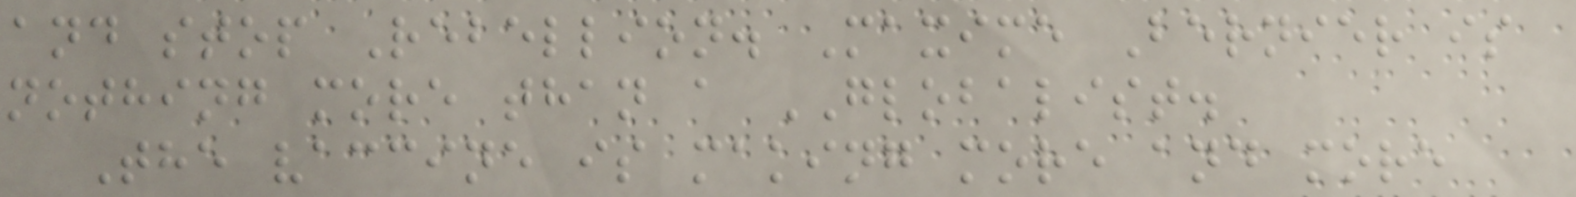and stop Rebellion. Maxime Bernier is
nothing more than a GLOBALIST.
The vaccine is making more and more
